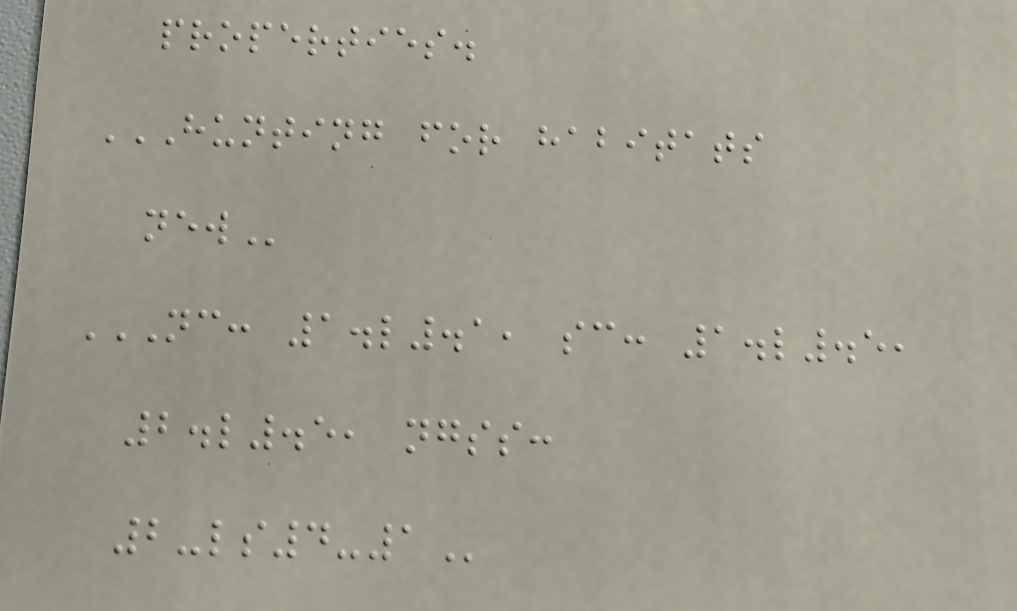properties.
HUNTING FOR HABITATS
NEW
NC: 1.L.1, SC: 1.L.5,
2.L.5, NGSS:
2-LS4-1
